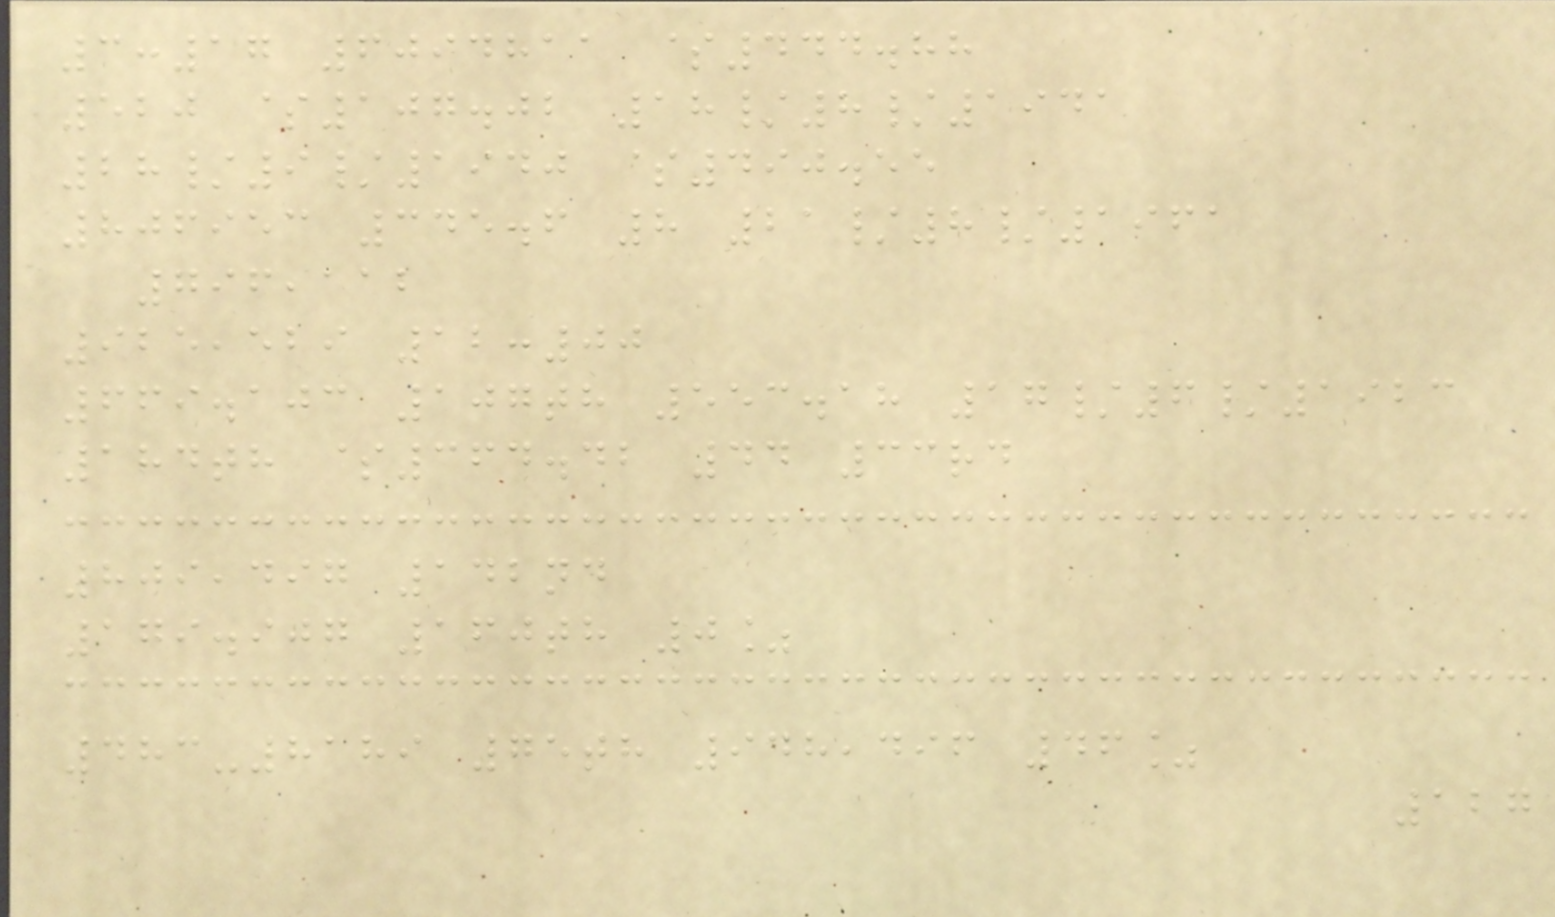3:17 6094811 $444.88
520 $107.02 18/8/1941
28/9/1940 $490.55
806953 345.6 8 21/8/1961
796,112
925,529 12:00
669.103 107th 553.18 17/6/1923
184th $364.42 44 33rd
809,497 142nd
179.907 160th 0%
483-8189 75th 948,496 46%
127
